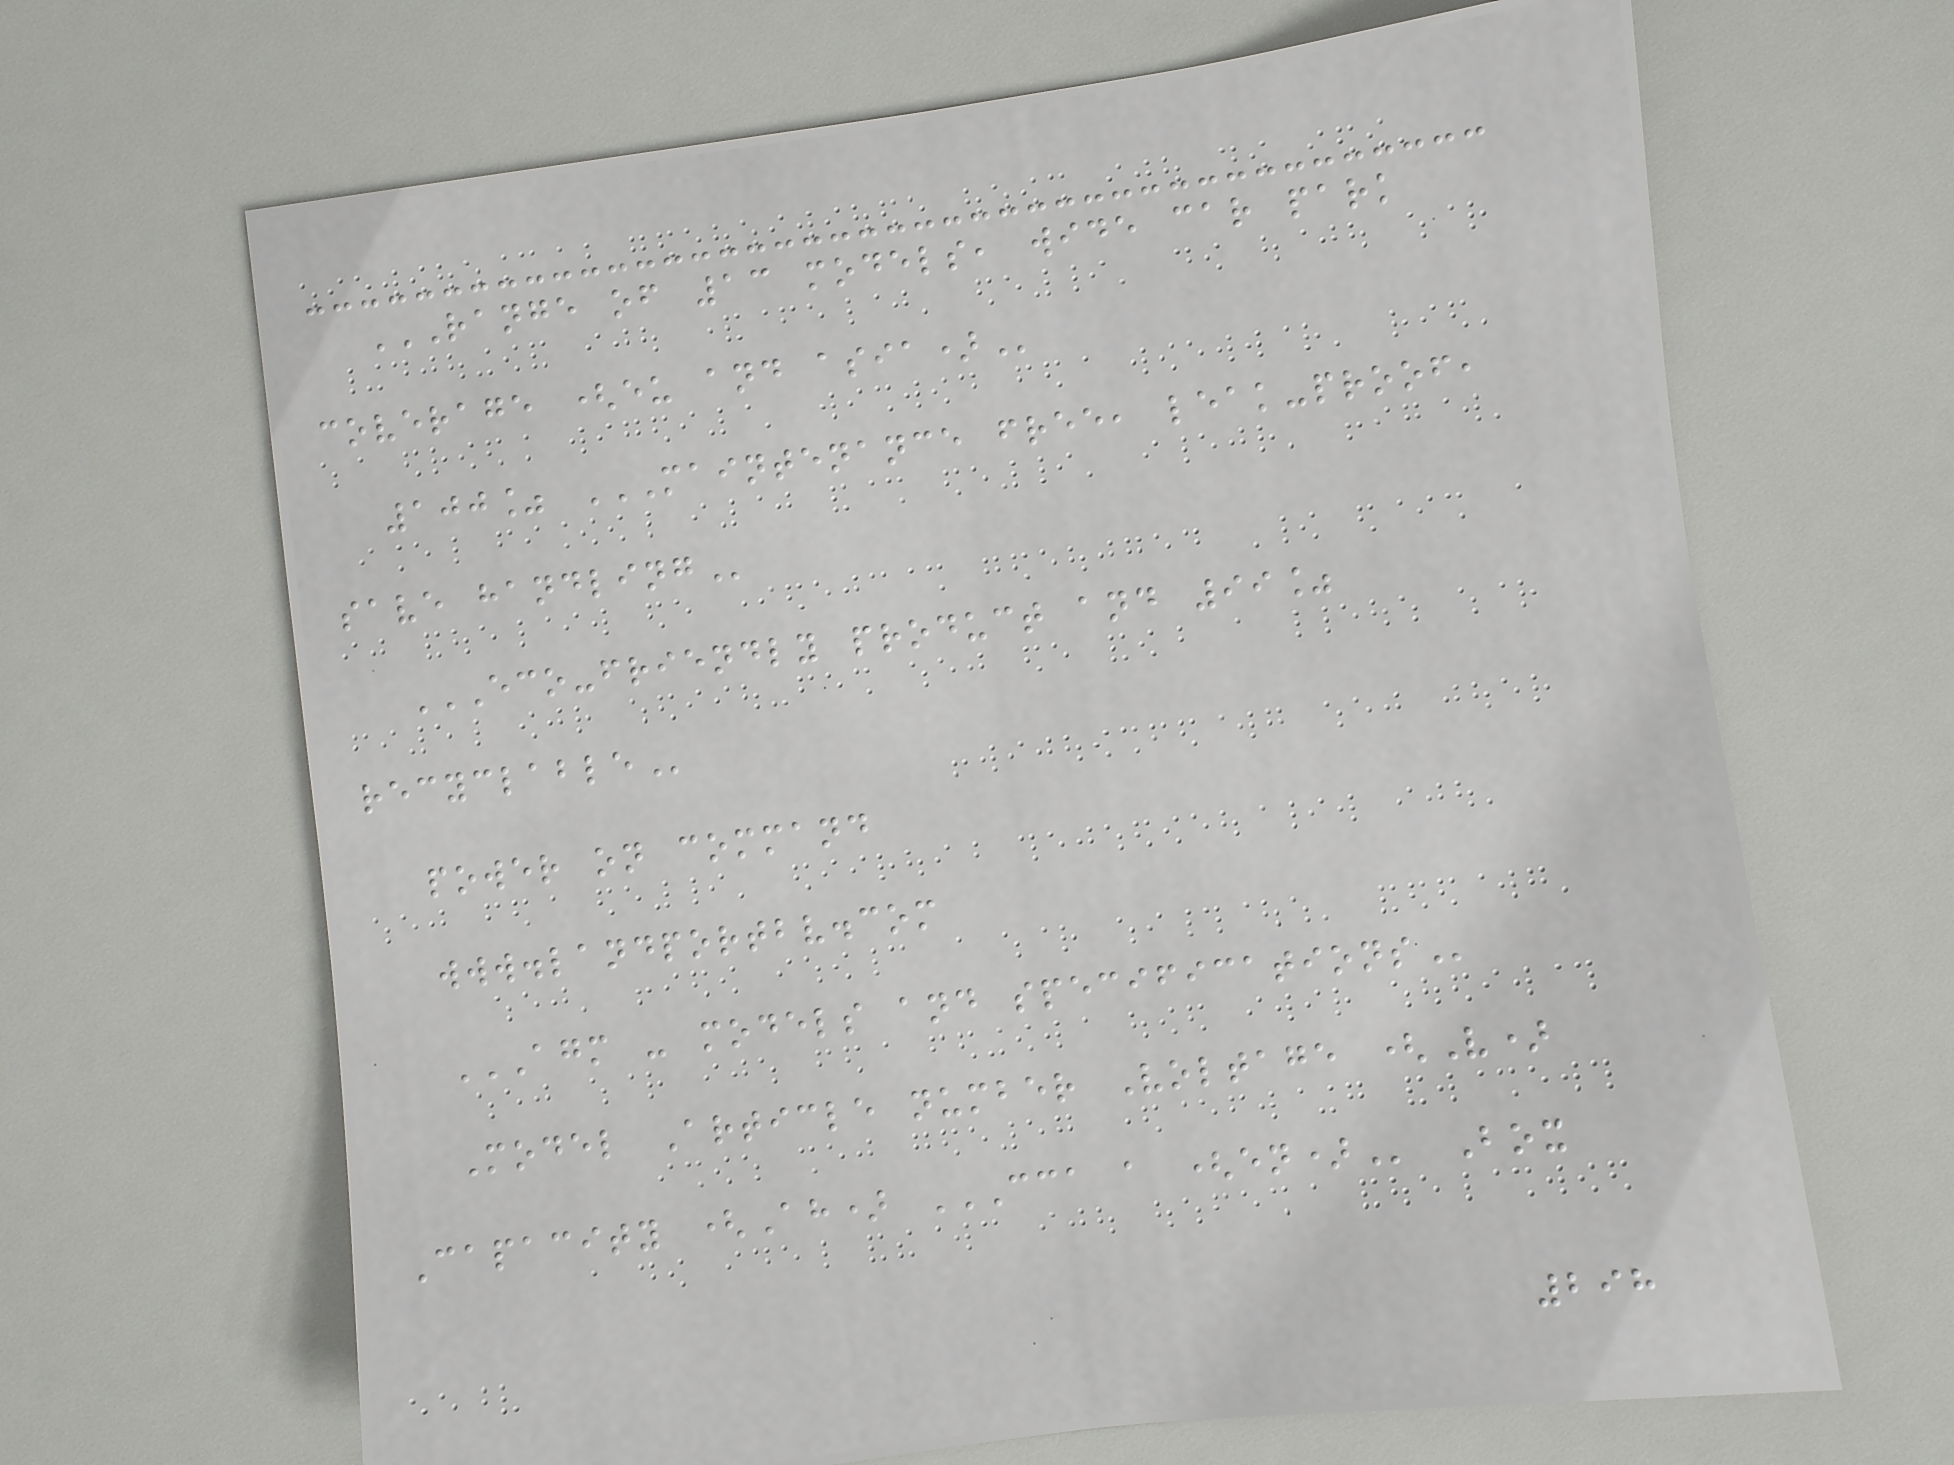RANGE OF 13 MODELS, WIDE CAR PARK
COVERAGE (EU AND ASIA)
100% MAINTENANCE FREE, LEAK-PROOF,
SAVE HANDLING
ECO-FRIENDLY PRODUCT AND 99%
RECYCLABLE
power on command
www.landportbv.com
AGM - MODELS AND SPECIFICATIONS
Model Article number Voltage (V)
Capacity (Ah) CCA A (EN) Box
298
